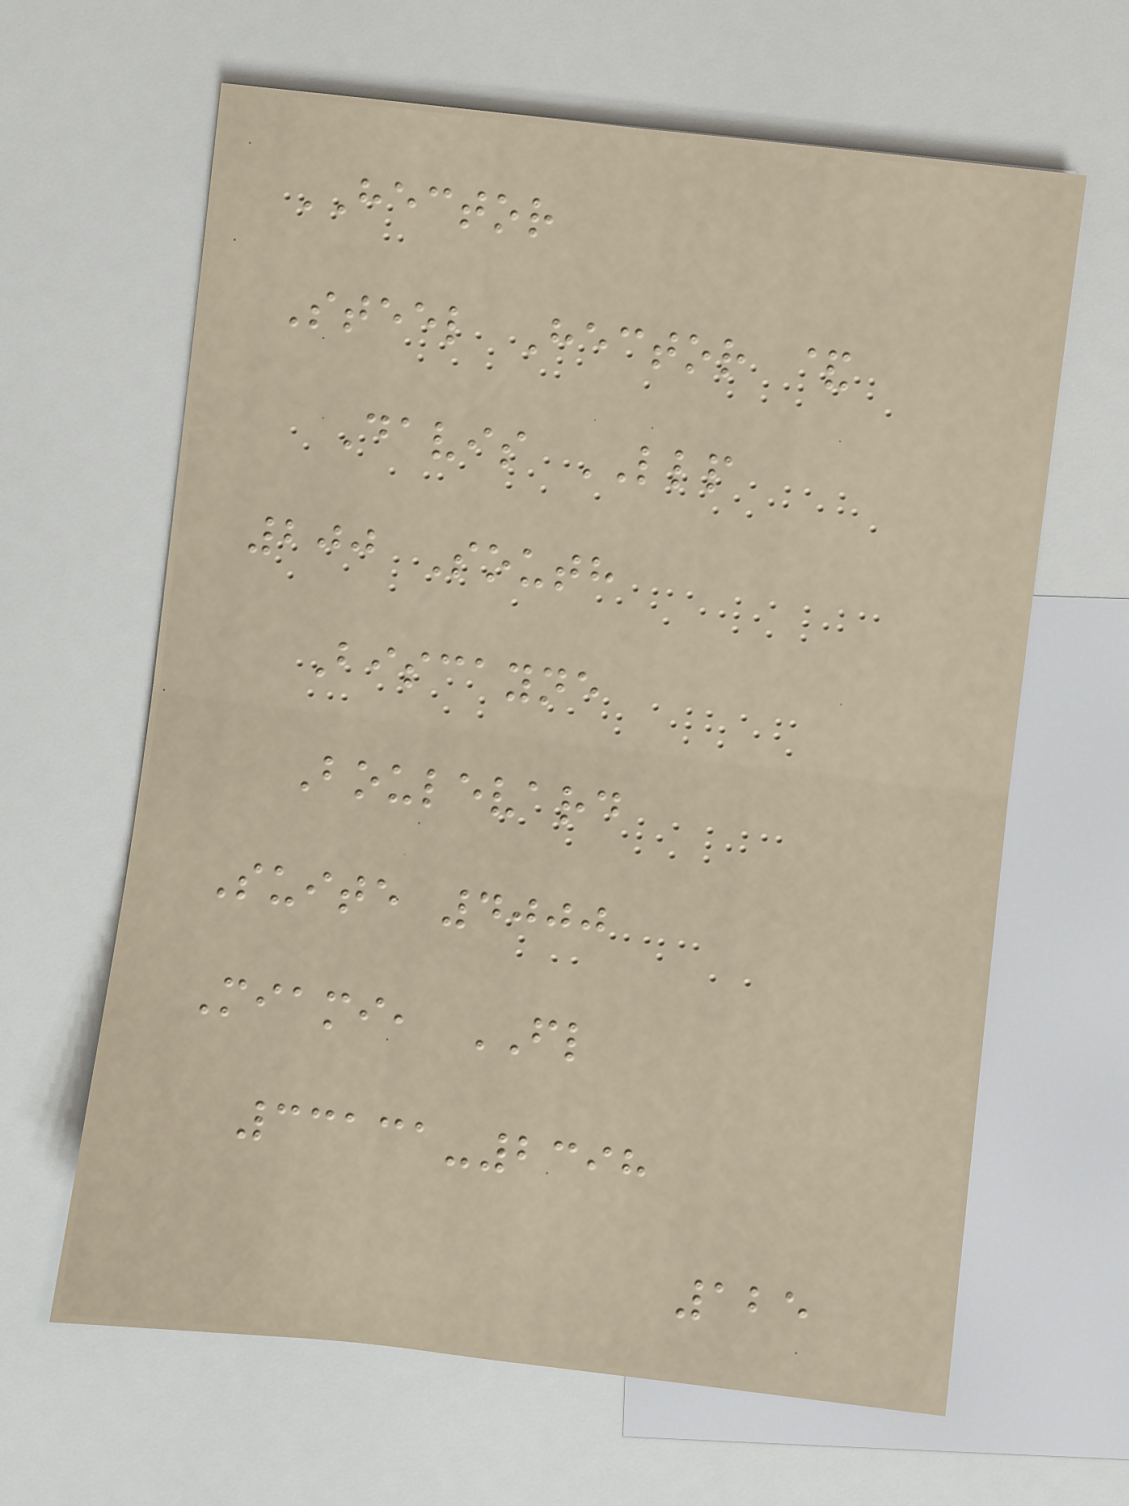HECTOR
Steel Hector &
Davis LLP
200 South
Biscayne
Boulevard
Suite 4000
Miami, FL
33131-2398
125
